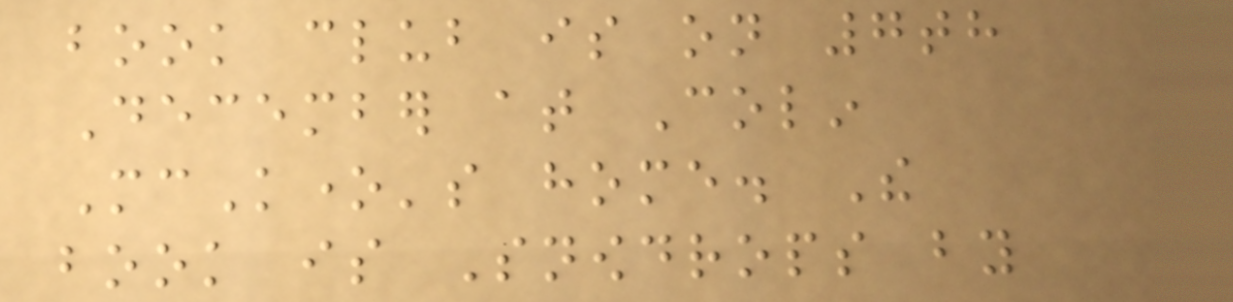book club is on 7th
December at Colin
McKone's home. The
book is Snowdrops by
